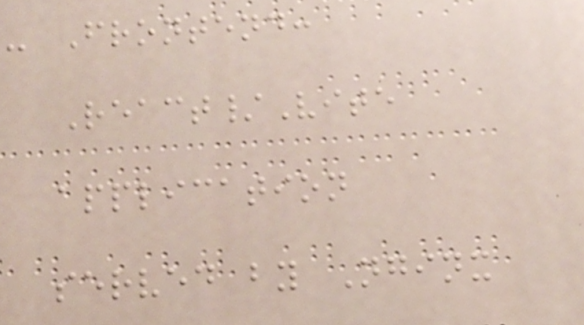- Frontend:
React/Vite
application
served by Nginx
